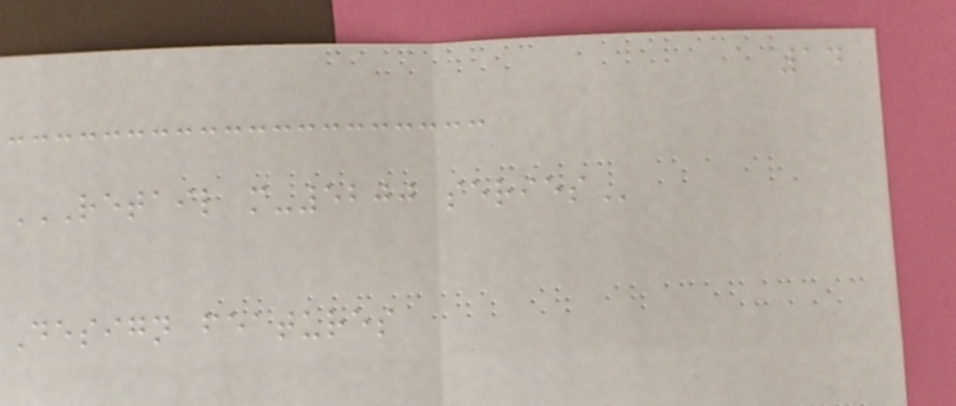14
RETAIL M-5200 SERIES
Design features
